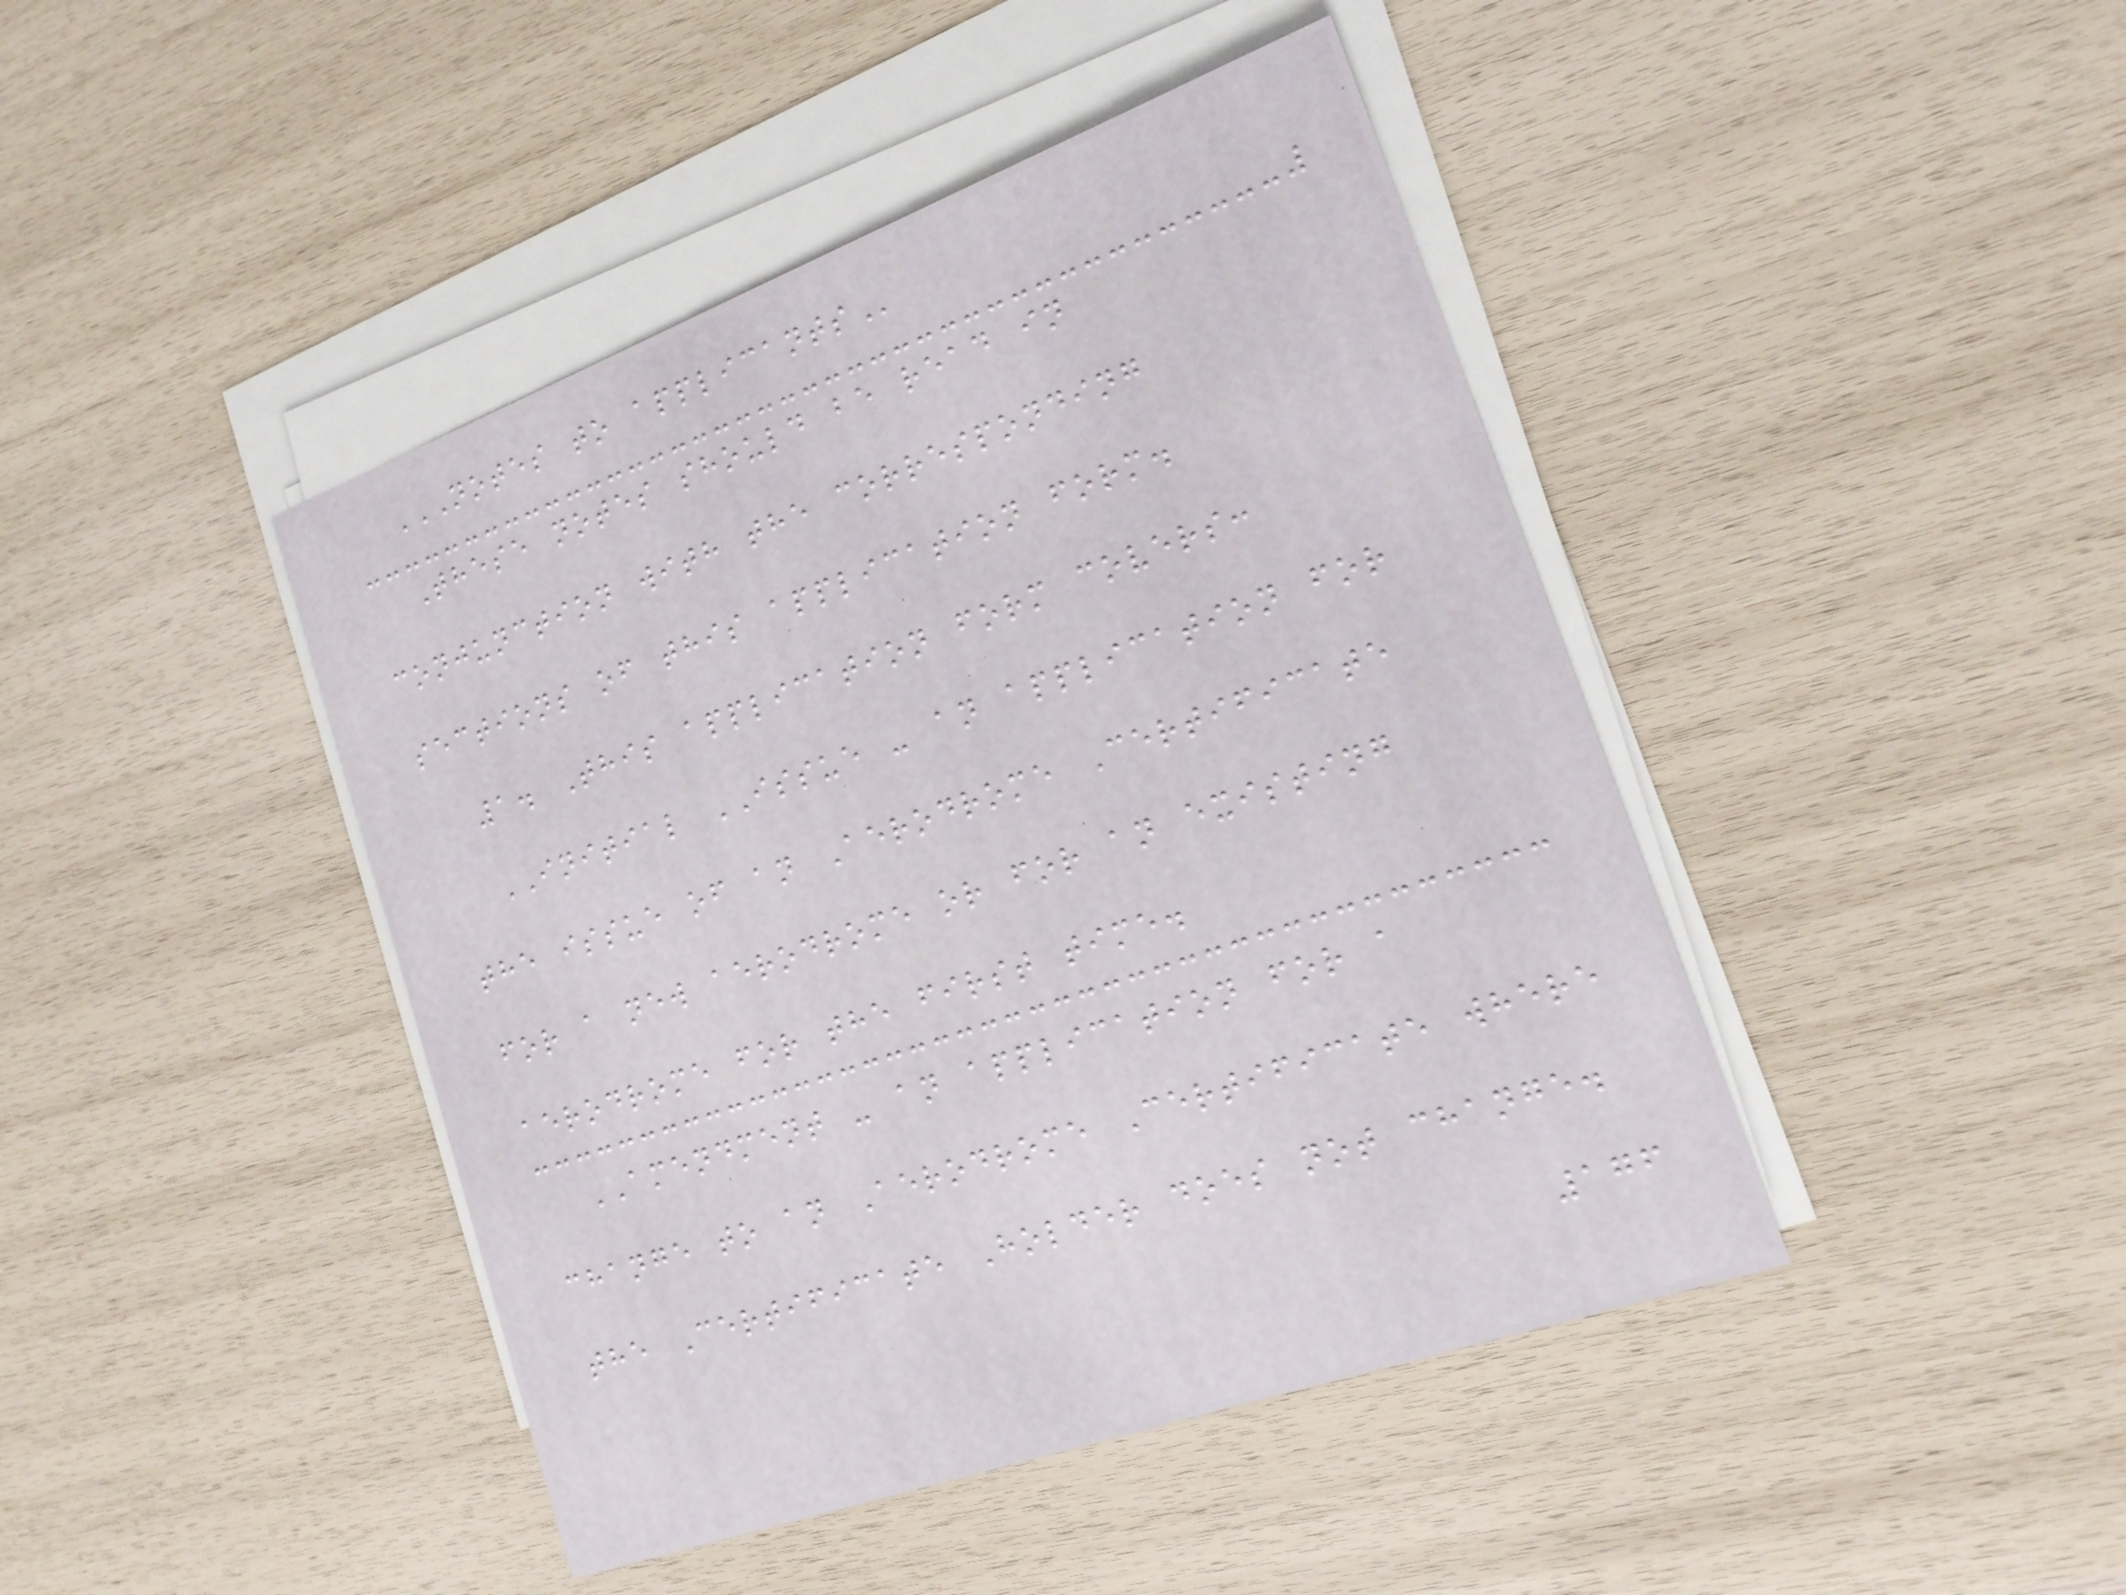NOTES TO APPLICANTS
These notes should be read in
conjunction with the corresponding
sections of this application form.
1. This application form covers:
INITIAL ISSUE - an application for
the issue of an Aerodrome Certificate
for a new aerodrome or for an existing
aerodrome for the first time.
AMENDMENT - an application for a
change to an Aerodrome Certificate where
the Certificate Holder does not change.
176
